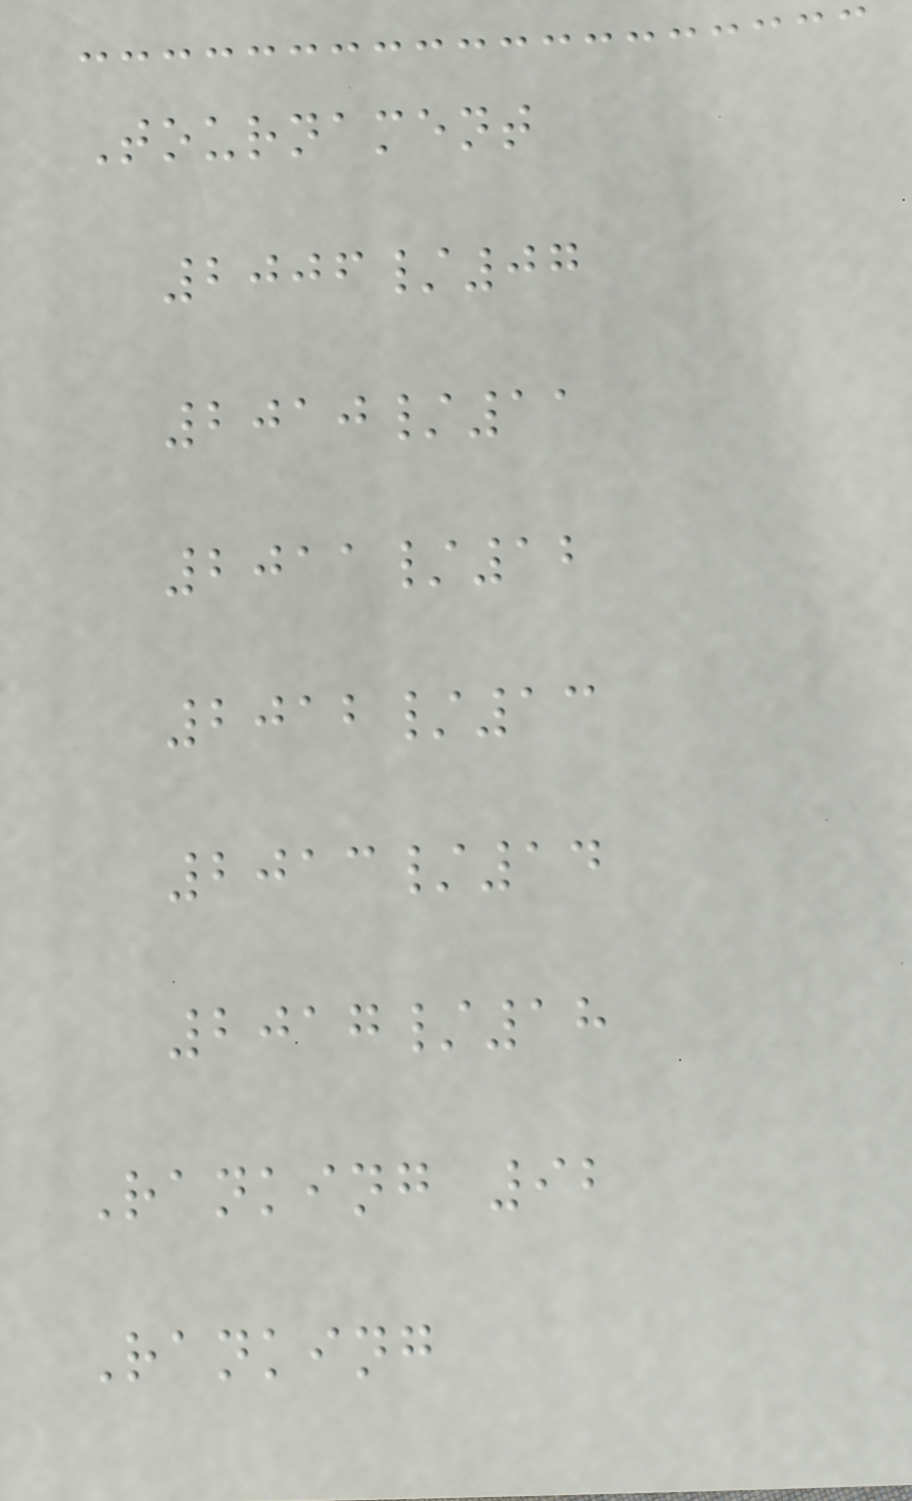Tournament
2006/07
2010/11
2011/12
2012/13
2013/14
2017/18
Ranking 92
Ranking
